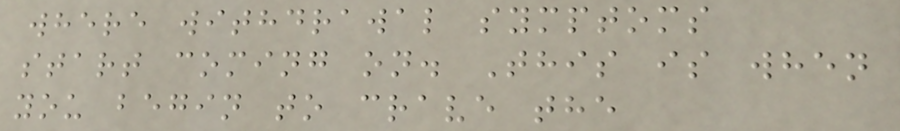where withdrawal symptoms
start coming on. This is when
you begin to crave the
